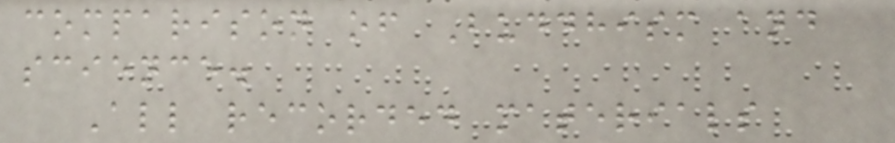comparison of Buddhism and
science.
All recorded materials
